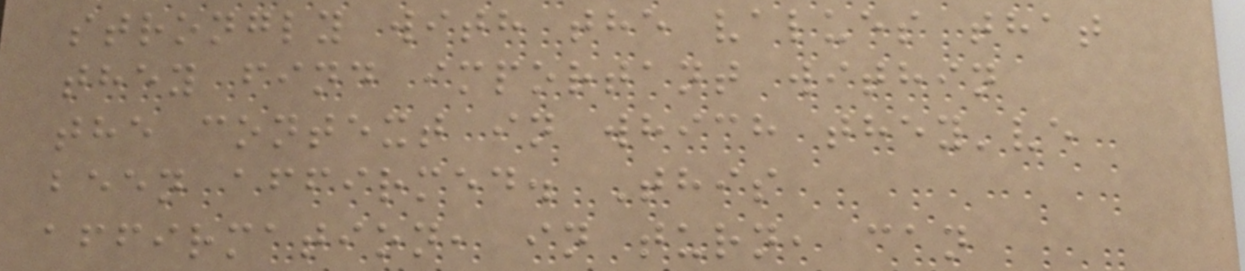strongly with the values that
they find important within
the context in which they've
been affirmed. This
affirmation, in turn, can
